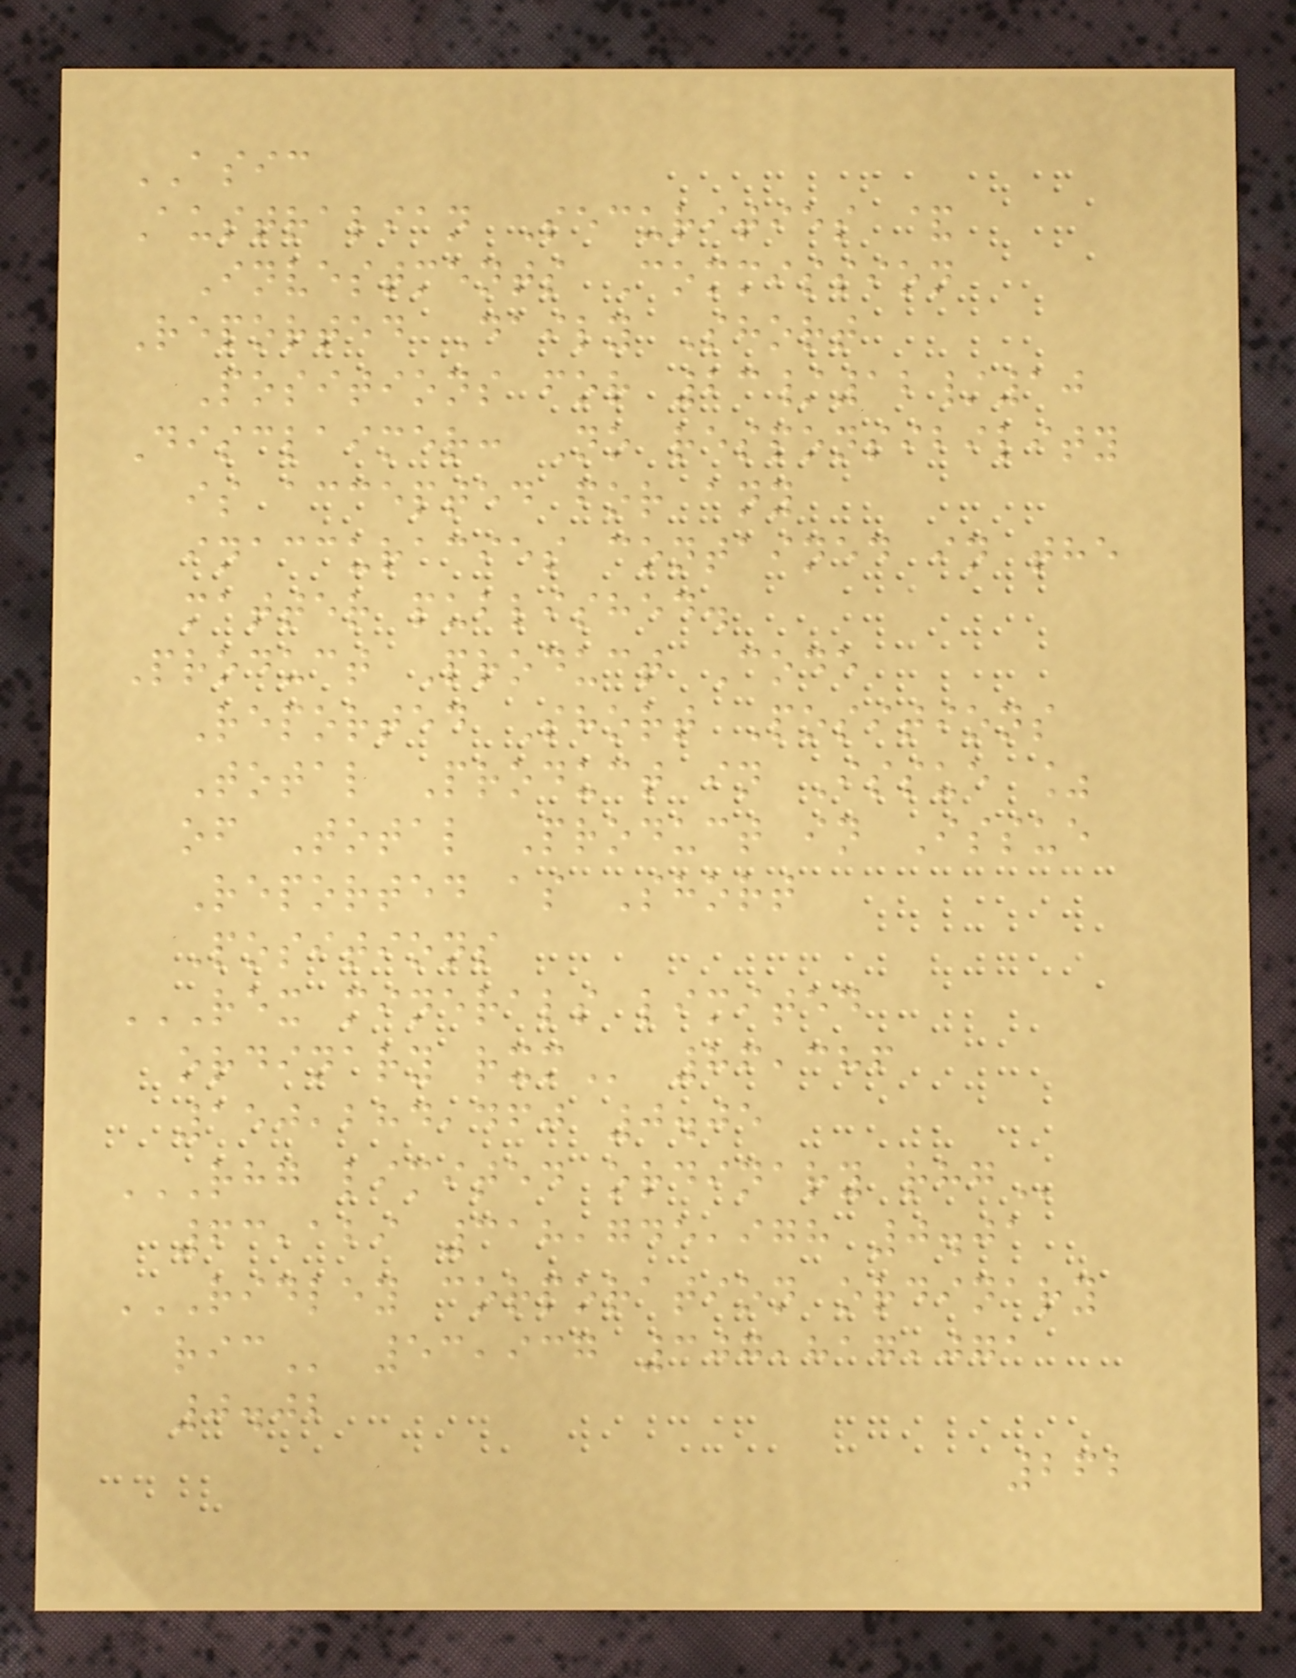ASIC
Australian Securities &
Investments Commission
Reported Daily Short
Positions for 23/12/10
Disclaimer: No responsibility
is accepted for any
inaccuracies contained in the
matter published.
Product Product Code
Reported Short Positions
Total Product in Issue %
of Total Product in Issue
Reported as Short
Positions
REX MINERALS LIMITED
ORDINARY RXM 86,386
150,284,460 0.05
RHG LIMITED ORDINARY RHG
63,129 318,745,978 0.01
RIDLEY CORPORATION ORDINARY
RIC 53,937 307,817,071
0.02
262
